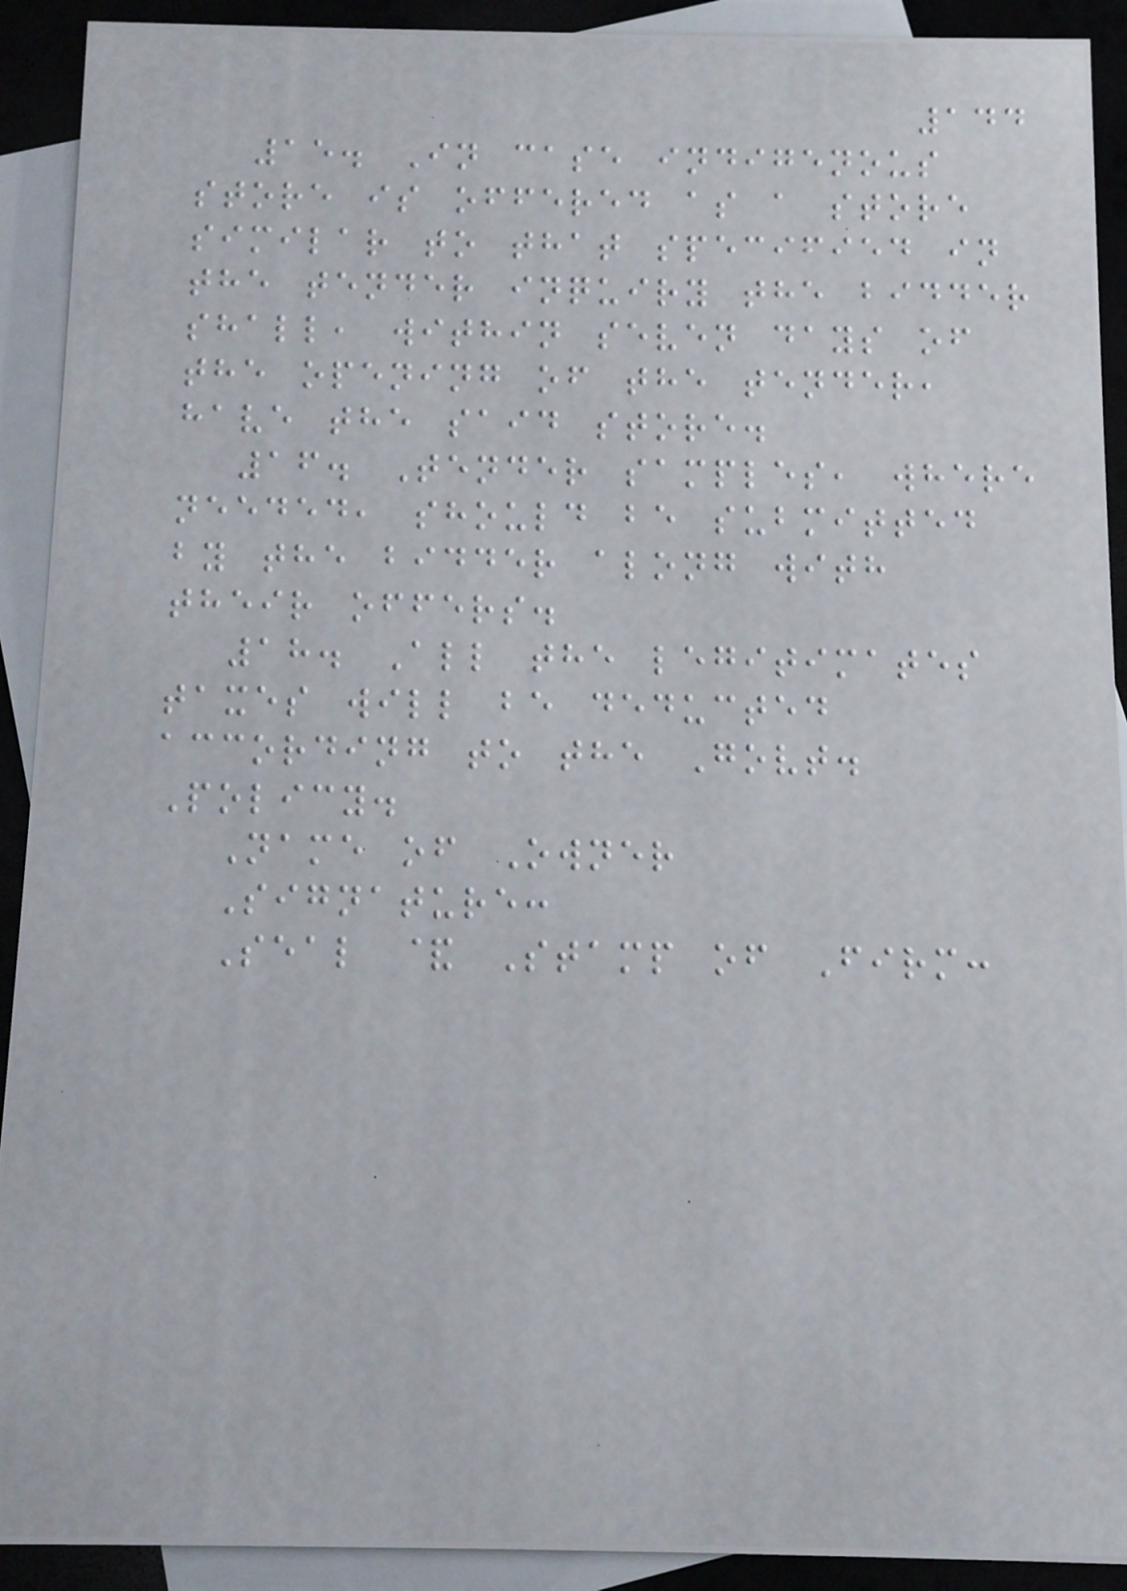144
15. In case indigenous
store is offered as a store
similar to that specified in
the tender inquiry the bidder
shall, within seven days of
the opening of the tender,
have the said store.
16. Tender samples, where
needed, should be submitted
by the bidder along with
their offers.
18. All the legitimates
taxes will be deducted
according to the Govt.
Policy.
Name of Owner
Signature:
Seal & Stamp of Firm:
